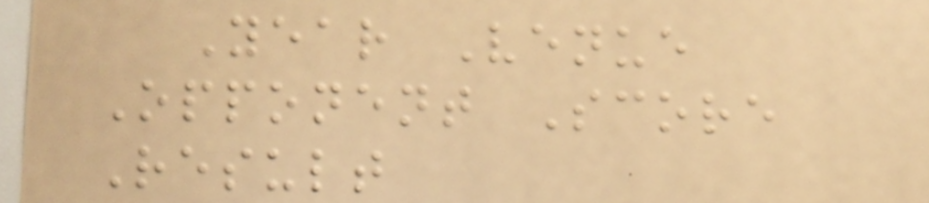Year Venue
Opponent Score
Result
